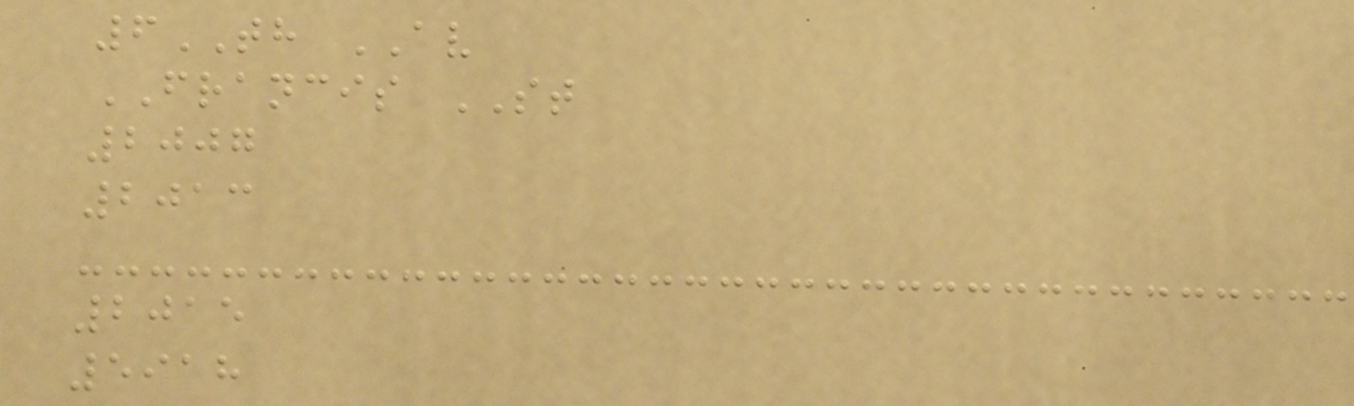6TH AV
FRANCIS ST
2007
2013
2015
5918
